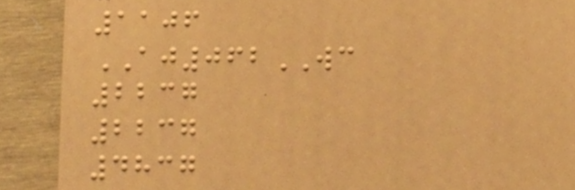1106
AJ062WC
2237
2237
4837
